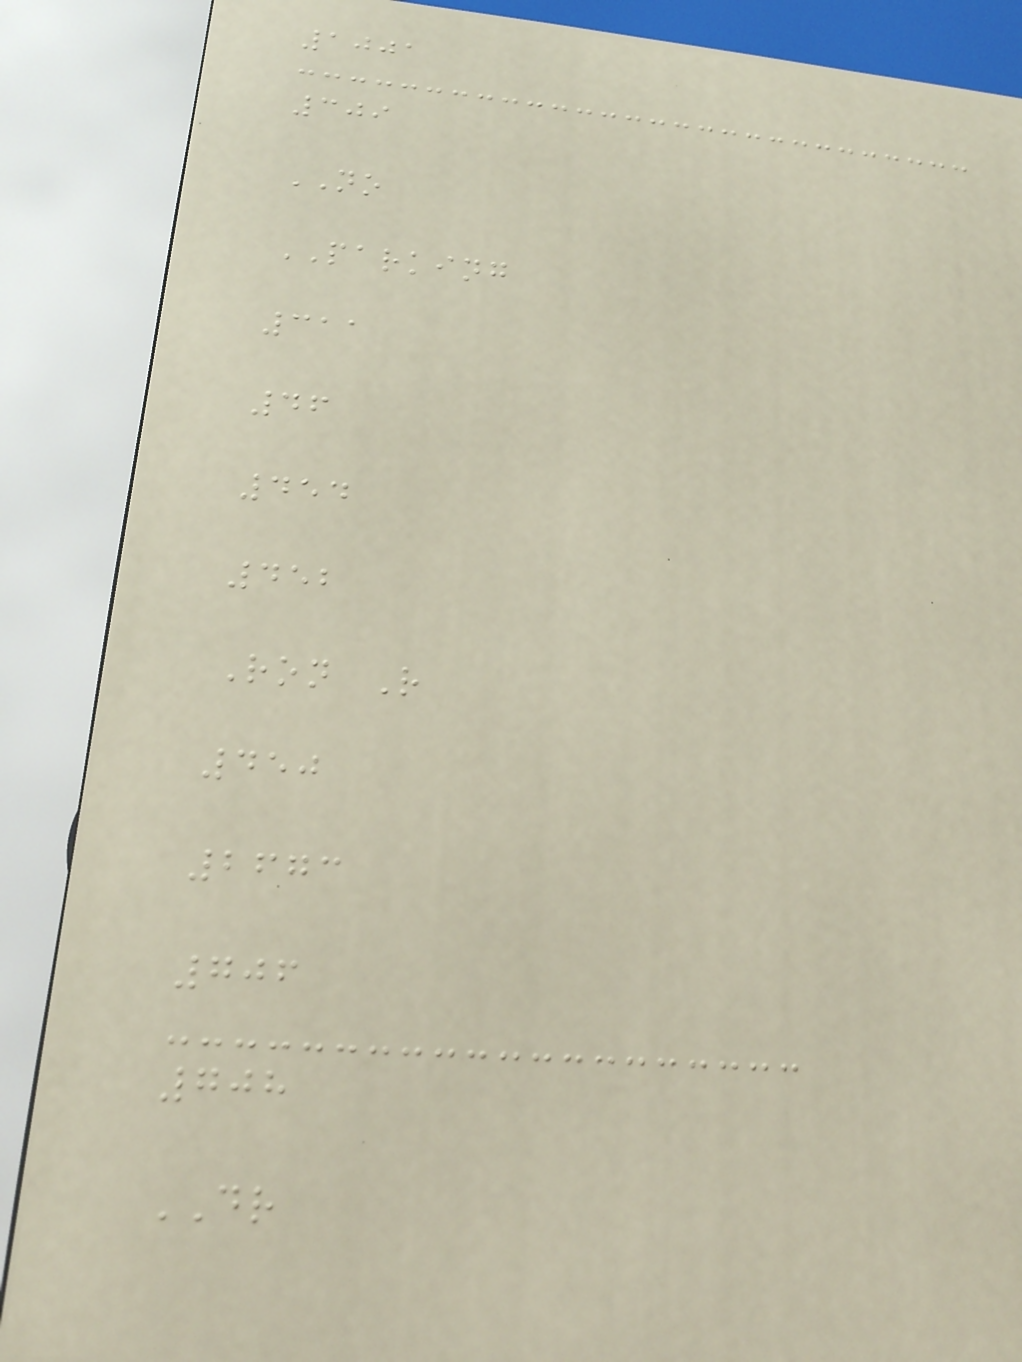1001
309
NO
PARKING
311
46
454
452
Ron R
450
2673
706
708
DR
